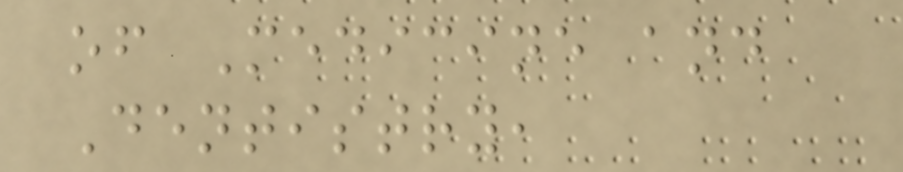of Medicine and
Dentistry,
